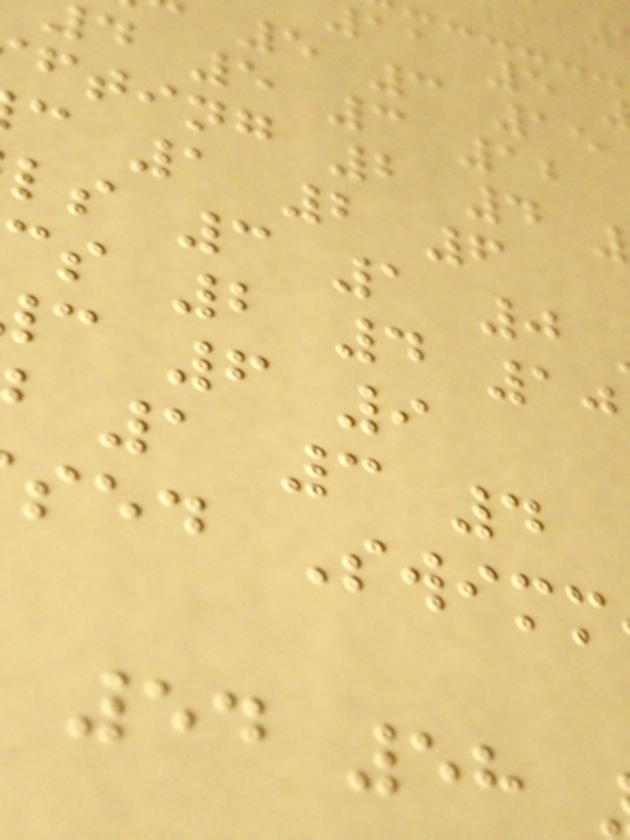5 3 15
d 5 3 12
fting 2 4
c 1 2 6
ls 3 1 0
s 2 4 10
c 6 9
1 3 4
sed Swimm
54 58
